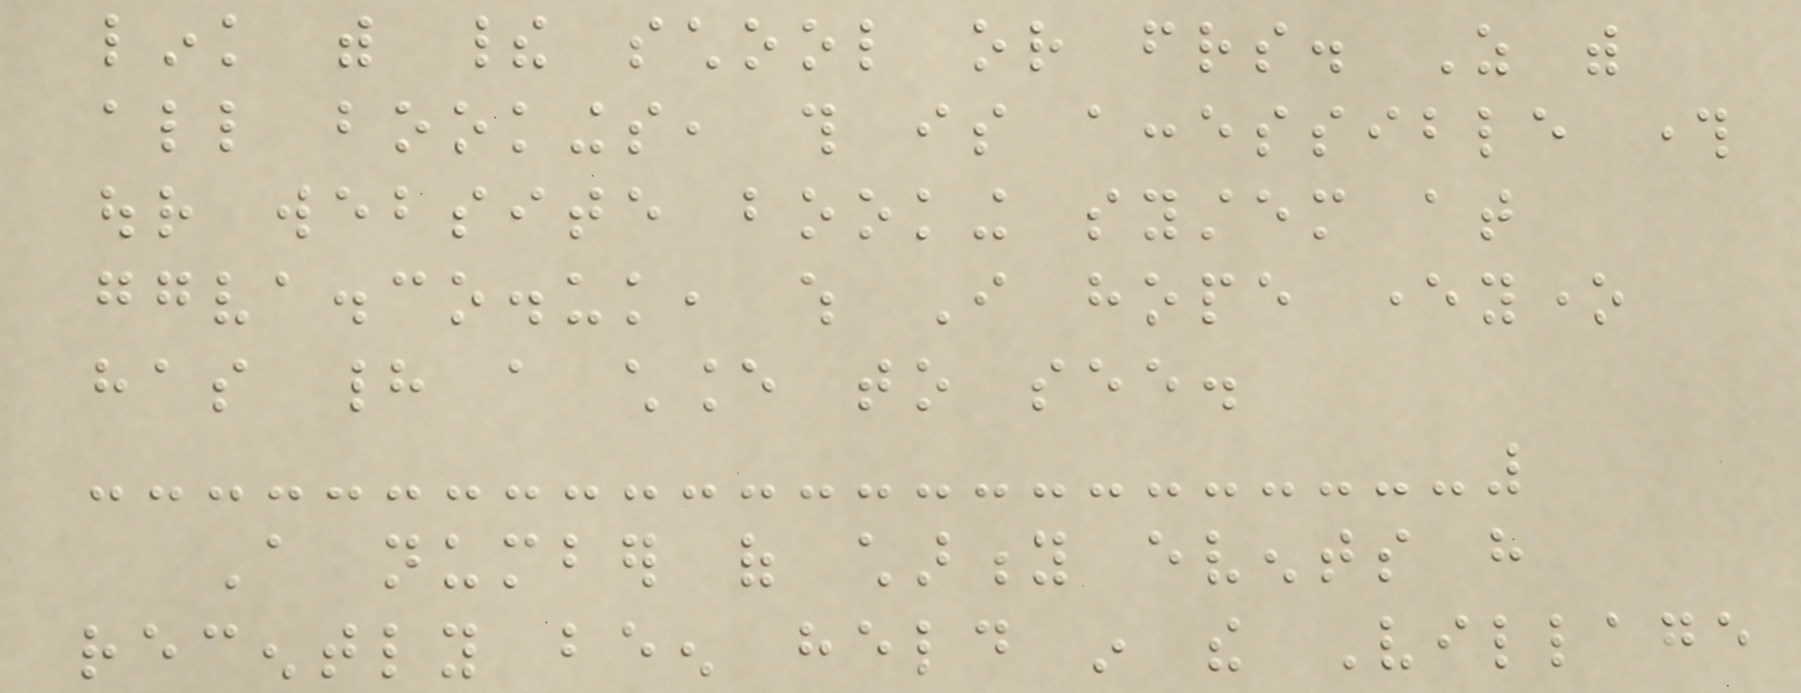link with their school or friends. As with
all bookings, this is accessible through
our website booking system at
ggva.co.uk, which I hope everyone
has had a chance to see.
A number of charity events have
recently been held in the Village
